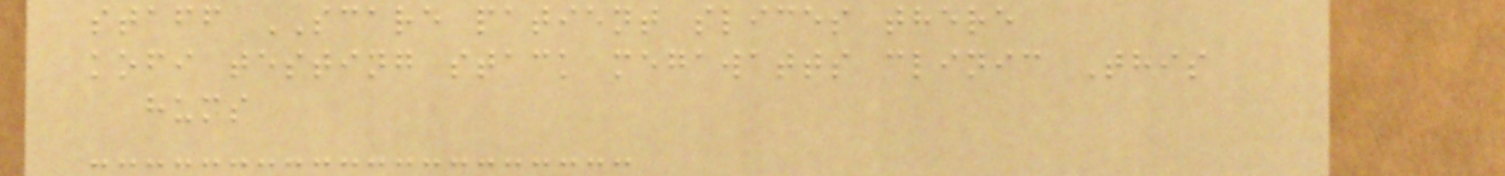staff SCARE patient slices there
kofi testing stack megawatts clinic This
hums
